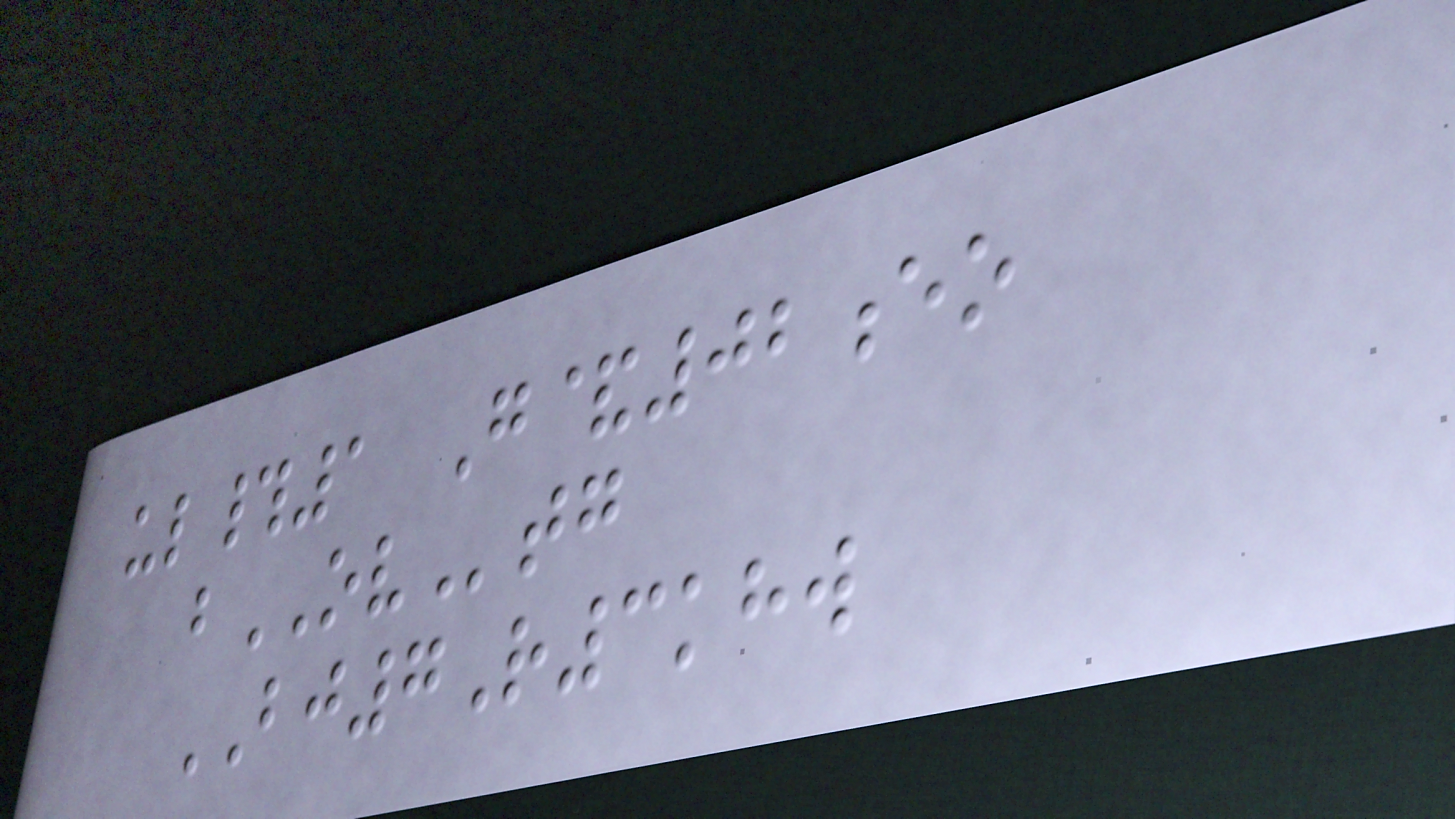ul#1 G&02eo
bOVtg
BJ7R3khw
